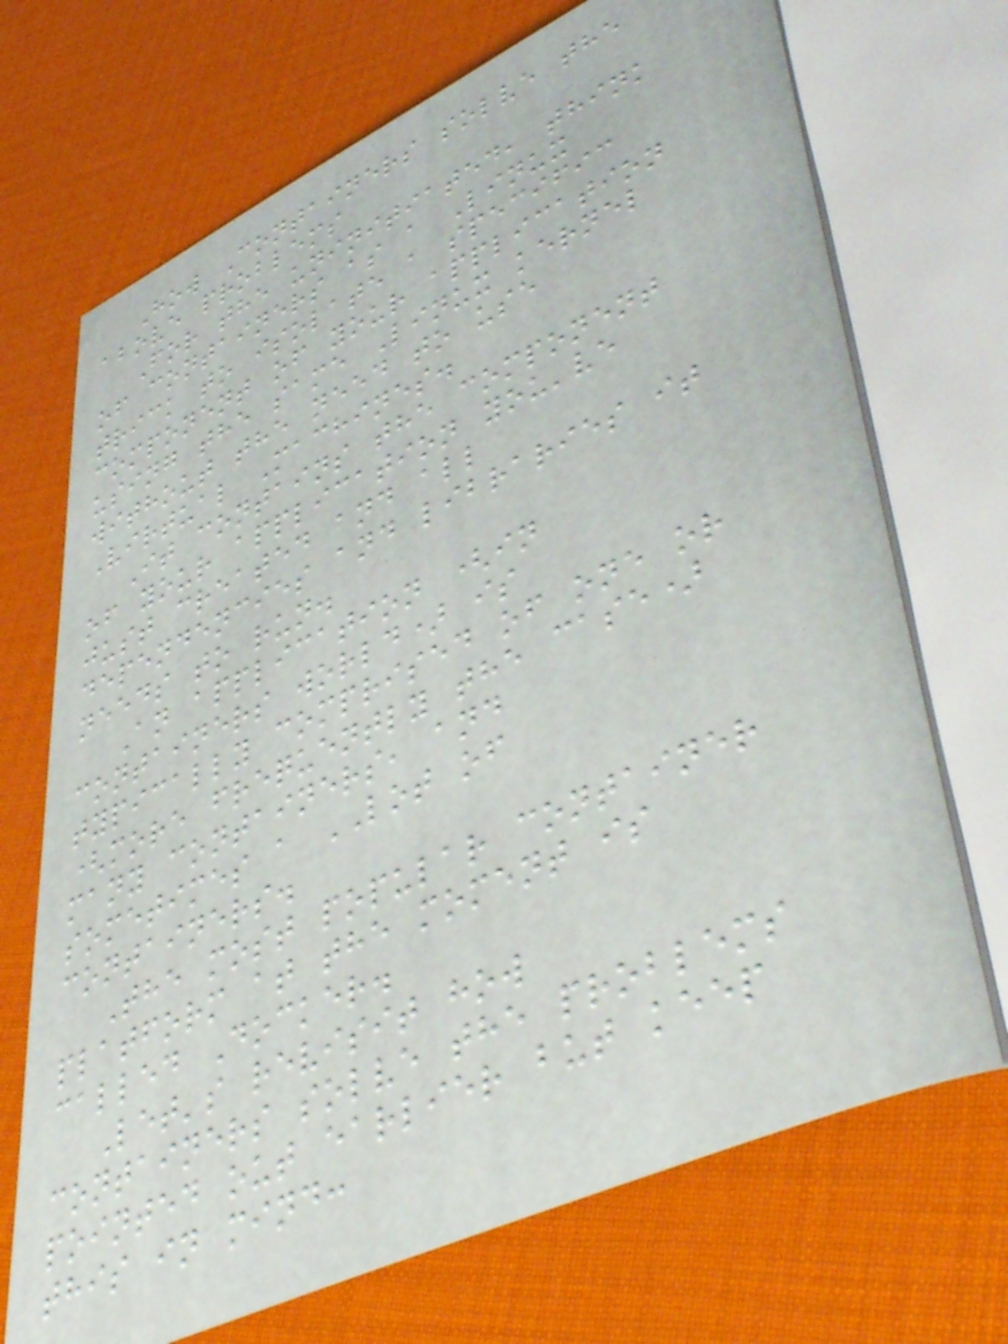How Containers solve the
above problems
For the uninitiated, think
of containers as a Linux
trick to isolate a specific
component of your application
using the same Linux kernel
without the need to use
Virtual Machines.
It contains the component
of your application you've
just created and all
dependencies and libraries it
needs to run.
An application (in
containers world) is
typically comprised of one or
(more frequently the case)
many containers, and
sometimes a LOT of
containers.
The most popular container
platform at the moment is
called Docker.
Let's revisit how
containers solve the problems
pointed out earlier but keep
this in mind:
